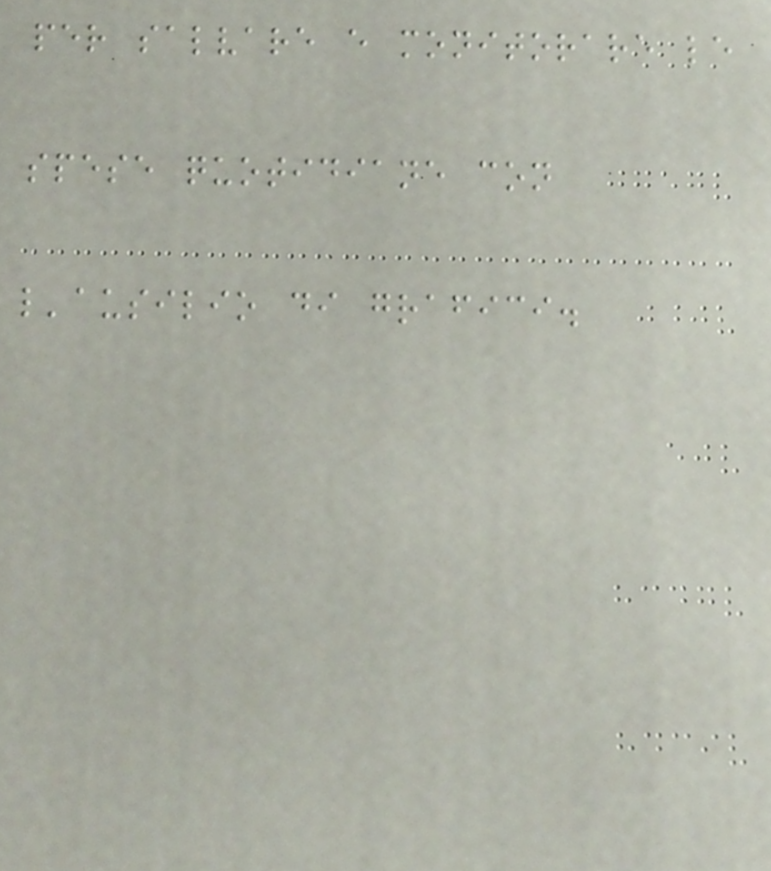per salvare e monitorare le
spese quotidiane con
l'ausilio di grafici.
